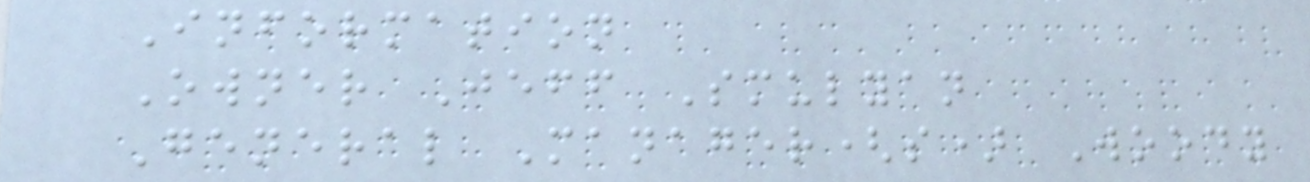Information
Owner Jeff Smulyan
General Manager(s) Woody
